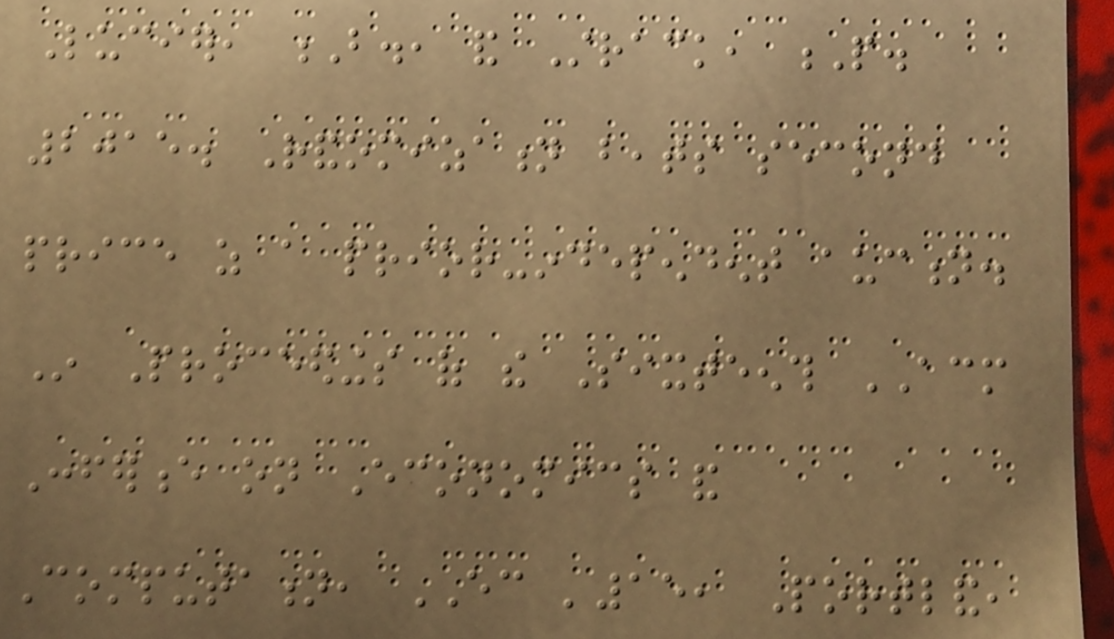Lucier, B., and Strack, P.
2015. Randomization beats second
price as a prior-independent auction.
In Proceedings of the Sixteenth ACM
Conference on Economics and
Computation, EC '15, Portland,
